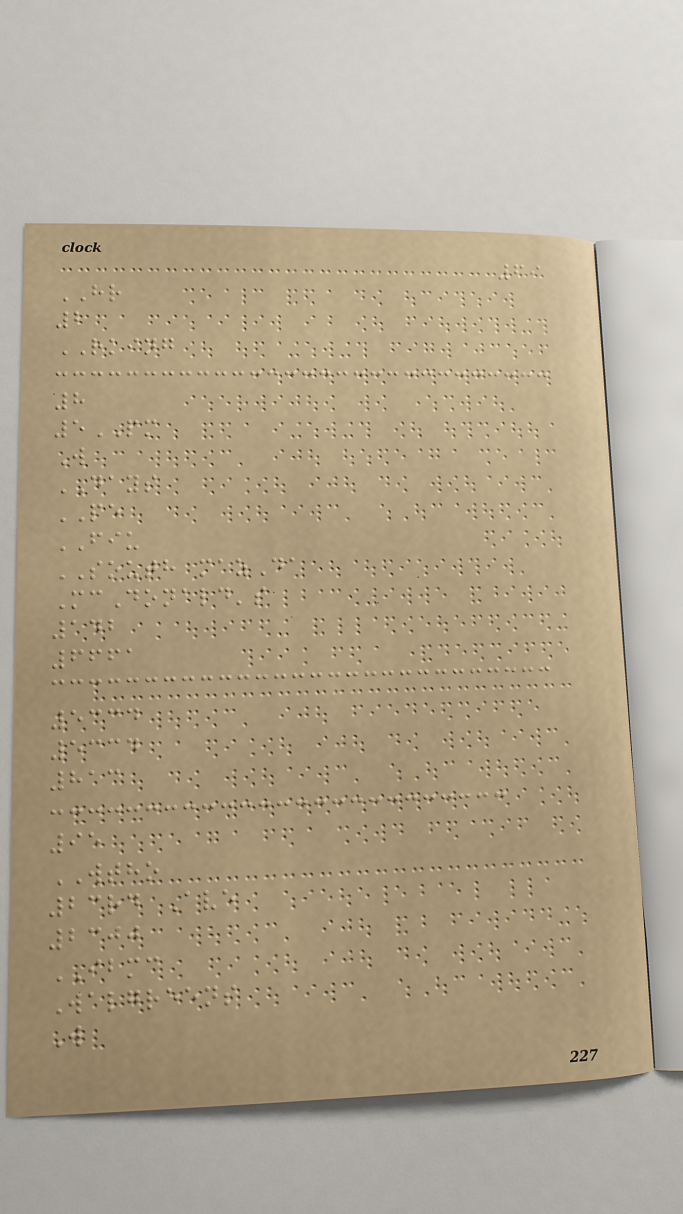69
HR
2
RKING
8
5PM
W
DAYS
PE
FIU
SOUTH mazDa
McDonald's
142
6661
5334
5334
813
95
WTHO
23rd Ave
2300
IBMC
Walgreens
W
